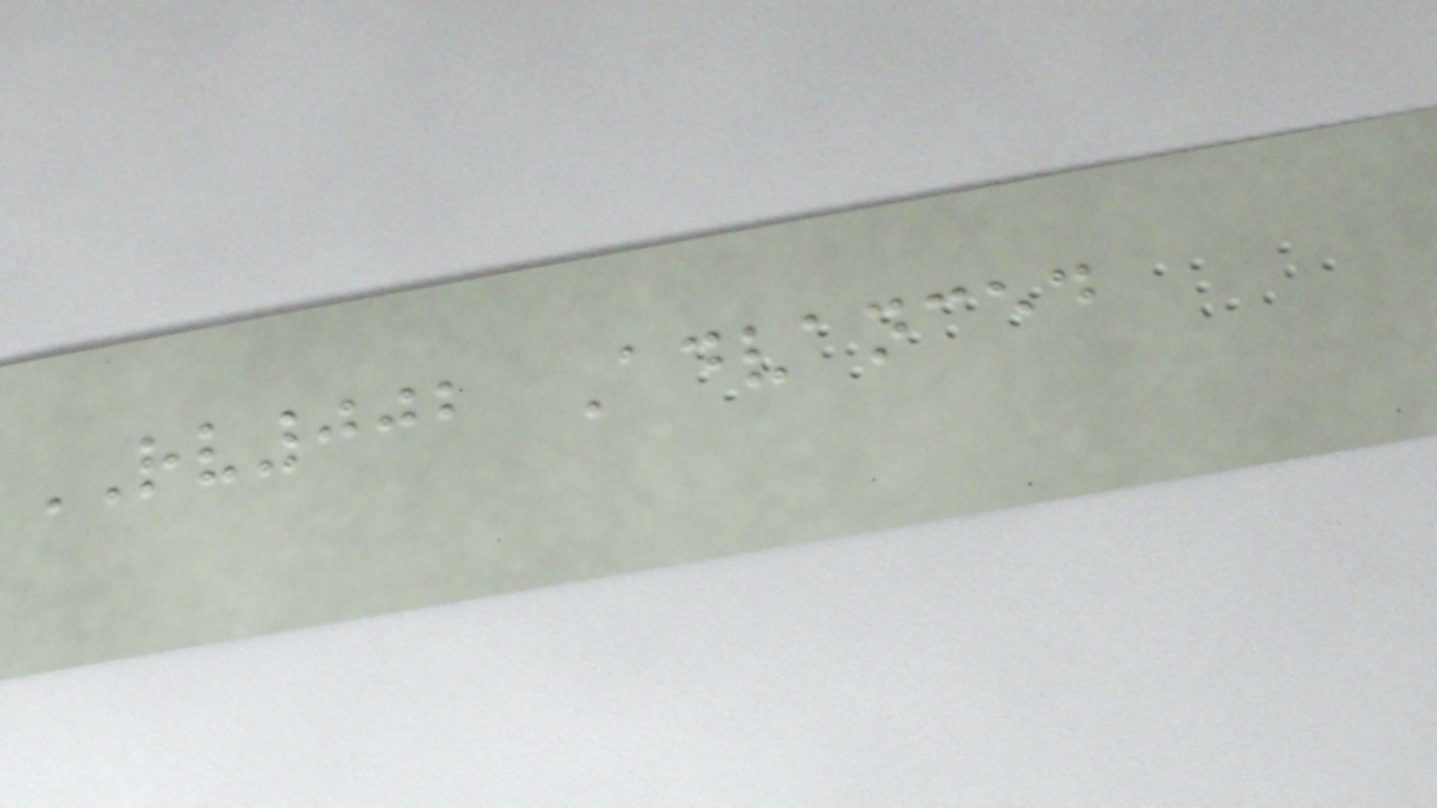RV002 Advanced
